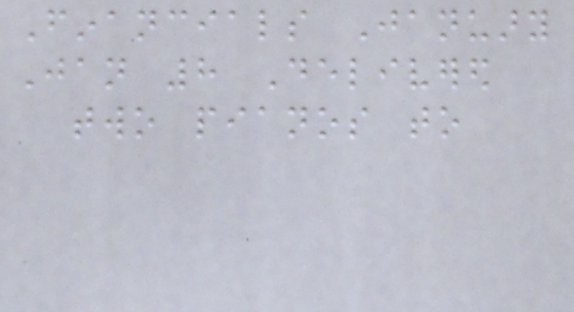Financials January
Jan 8 Delivered
two pianos to
